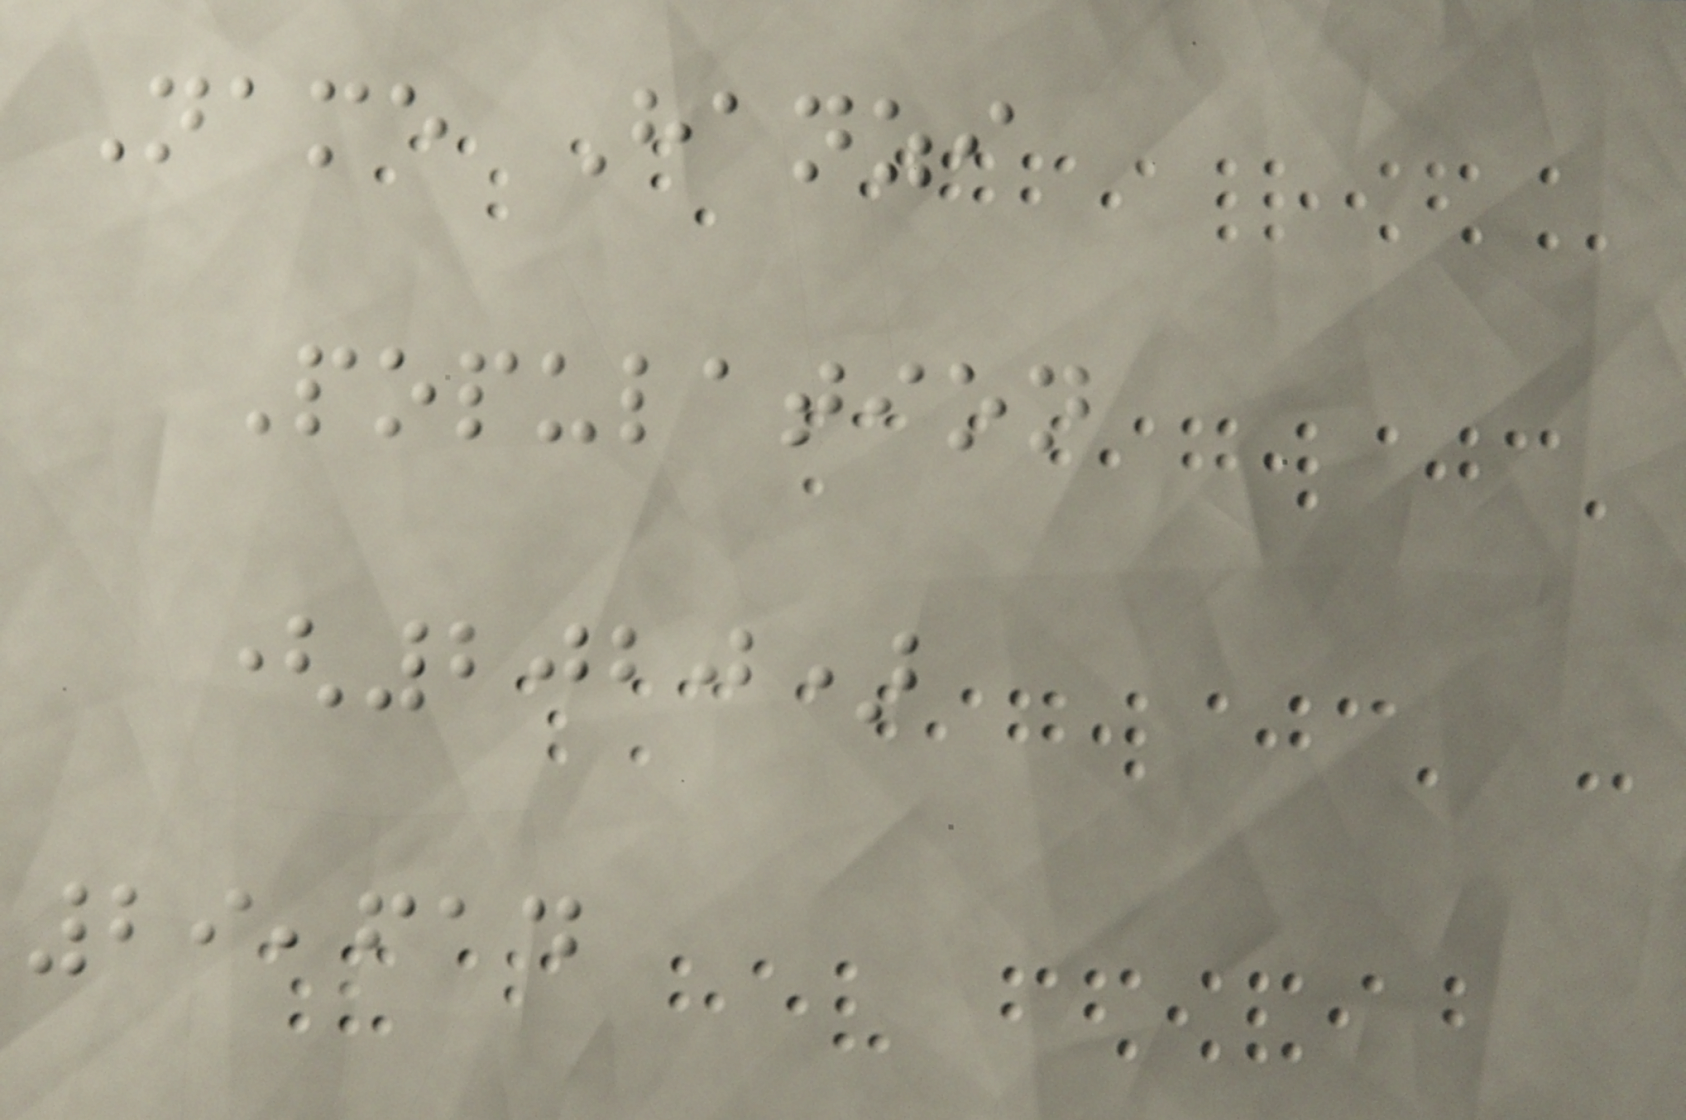Name Hanzi
Population
(2020)
29,614
